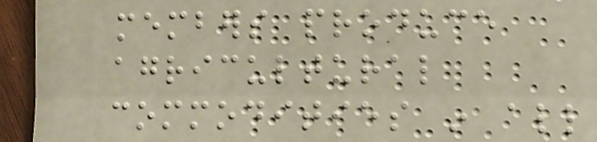members produce
agricultural
commodities in all
